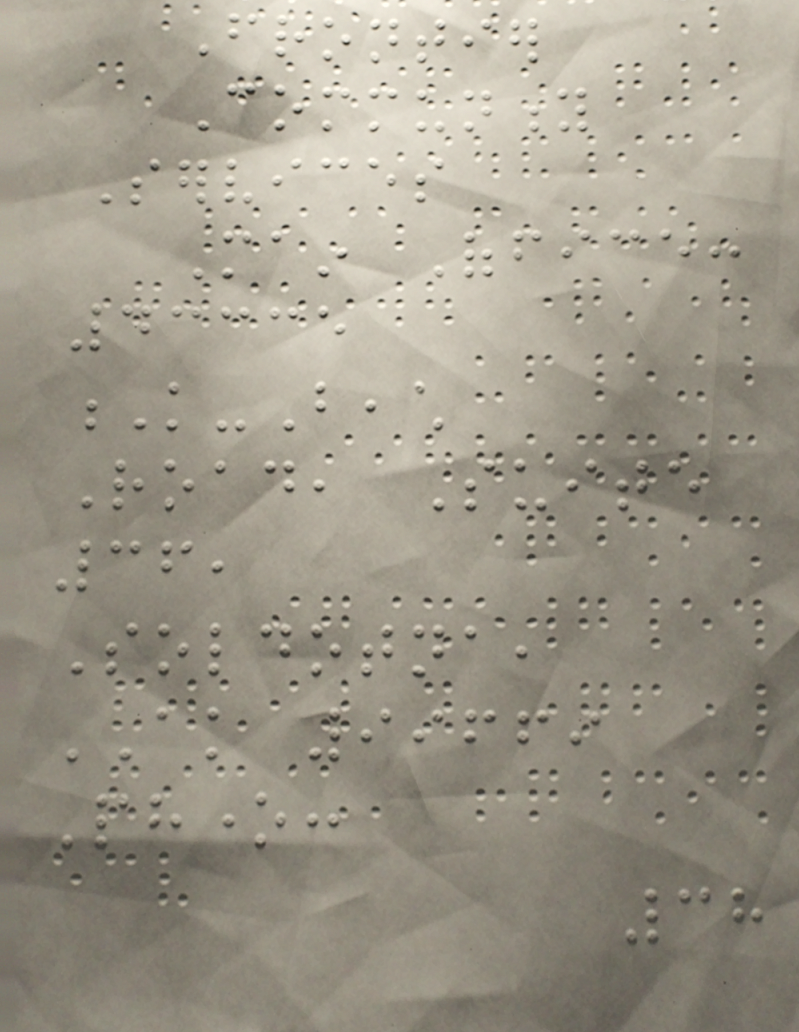Frontier
Community
Services
Main Office:
43335
K-Beach
Road, Suite
36,
Soldotna,
AK 99669
Phone:
38
